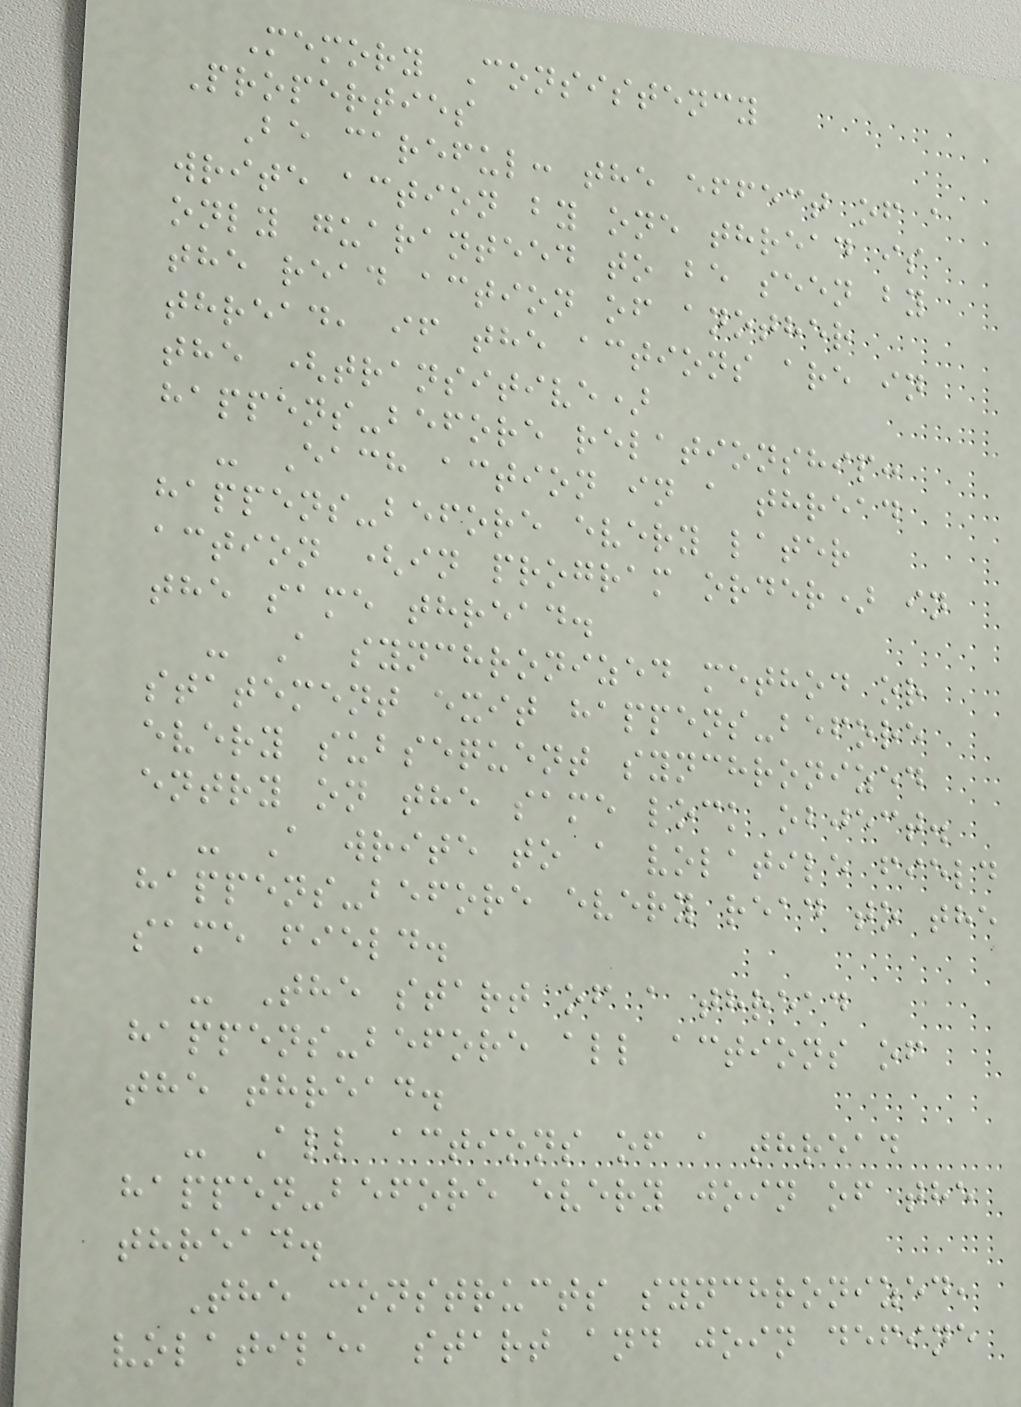Memory Consistency
Properties
Be careful: the effect of a
write action by one thread is
only guaranteed to be seen by
the read action of another
thread, if the actions are in
the (transitive)
happens-before relationship:
- Each action in a thread
happens-before every later
action (in program order) in
the same thread.
- A synchronized method or
statement exit happens-before
every subsequent synchronized
entry on the same lock object.
- A write to a volatile field
happens-before every read to the
same field.
- The start of a thread
happens-before all actions of
the thread.
- All actions of a thread
happen-before every join of the
thread.
The constructs synchronized,
volatile, start and join define
